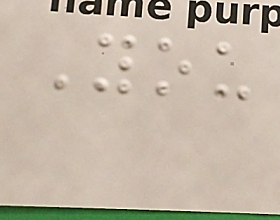You
